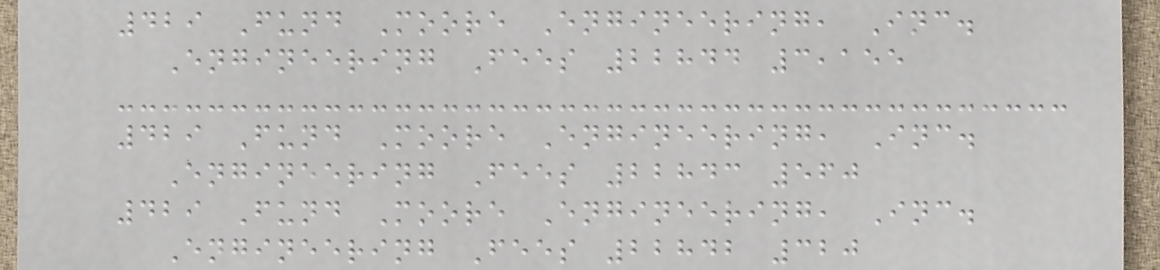429 Fund Moore Engineering, Inc.
Engineering Fees 22844 3,155
429 Fund Moore Engineering, Inc.
Engineering Fees 22843 560
429 Fund Moore Engineering, Inc.
Engineering Fees 22842 320
